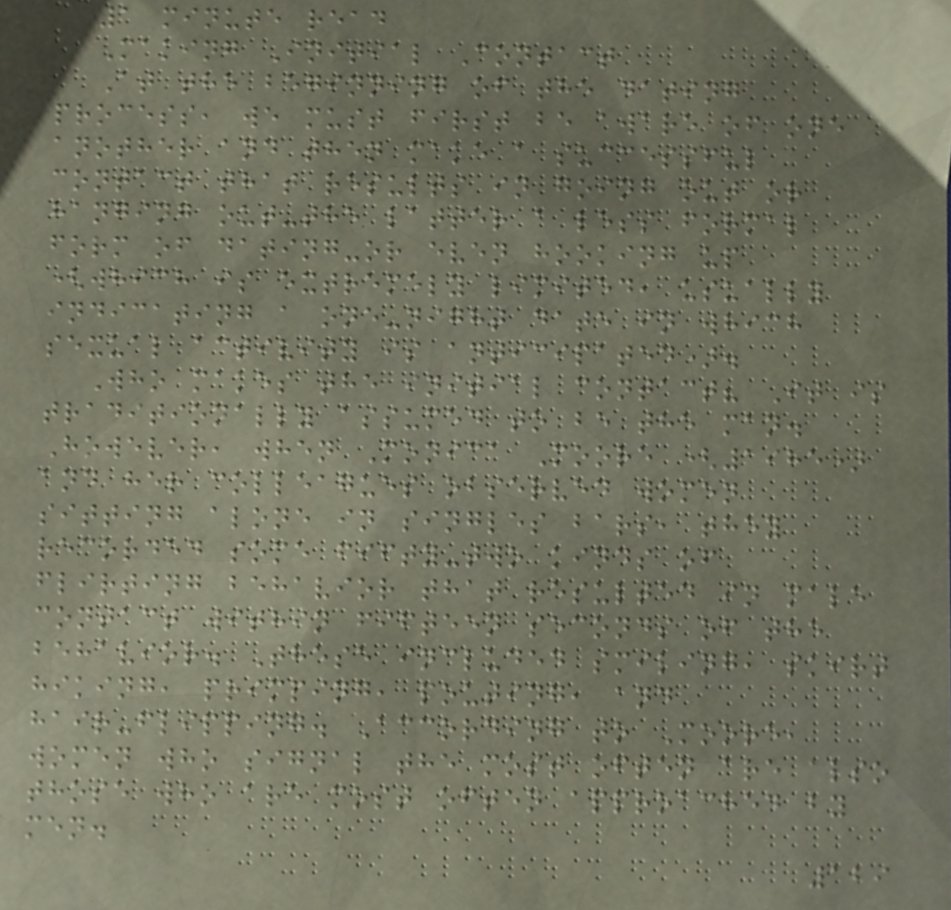1 minute read
Making Initial Contact
At the beginning of the dating
process, we must first be aware of one
another and then make a successful
contact that results in going out or
hanging out-the latter a less formal
form of dating-or even hooking up
(which is extremely limited, usually
indicating a one-night date in which
sexual activity is anticipated).
Who makes the initial contact? It is
traditionally assumed to be the man.
However, when Monica Moore (1985)
and her colleagues observed women
sitting alone in singles bars, they
recorded some fifty-two kinds of
flirting behavior that resulted in male
contact within fifteen seconds of the
behavior. These included smiling, skirt
hiking, primping, pouting, and
hair-flipping. According to Moore,
women who signal the most often are also
those who are most often approached by
men.
129
